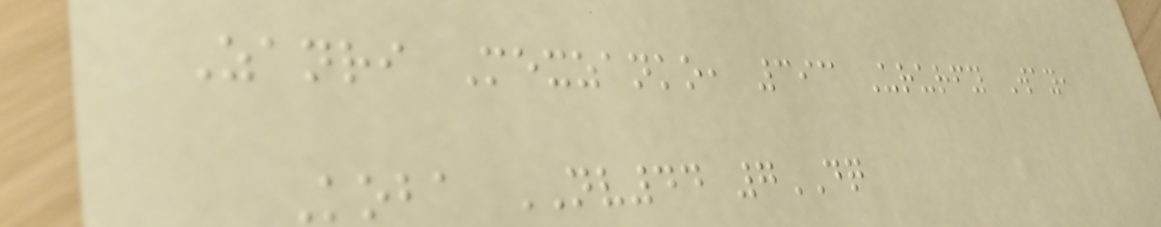Zanri Mexzanko, 393 Ururfy Way,
Koba NV44 7DQ
